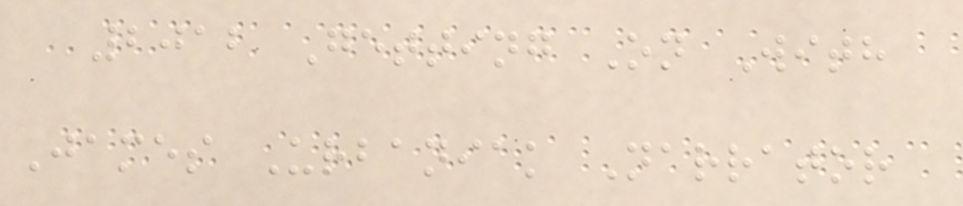2012 Getting On With
James Urbaniak Narrator
